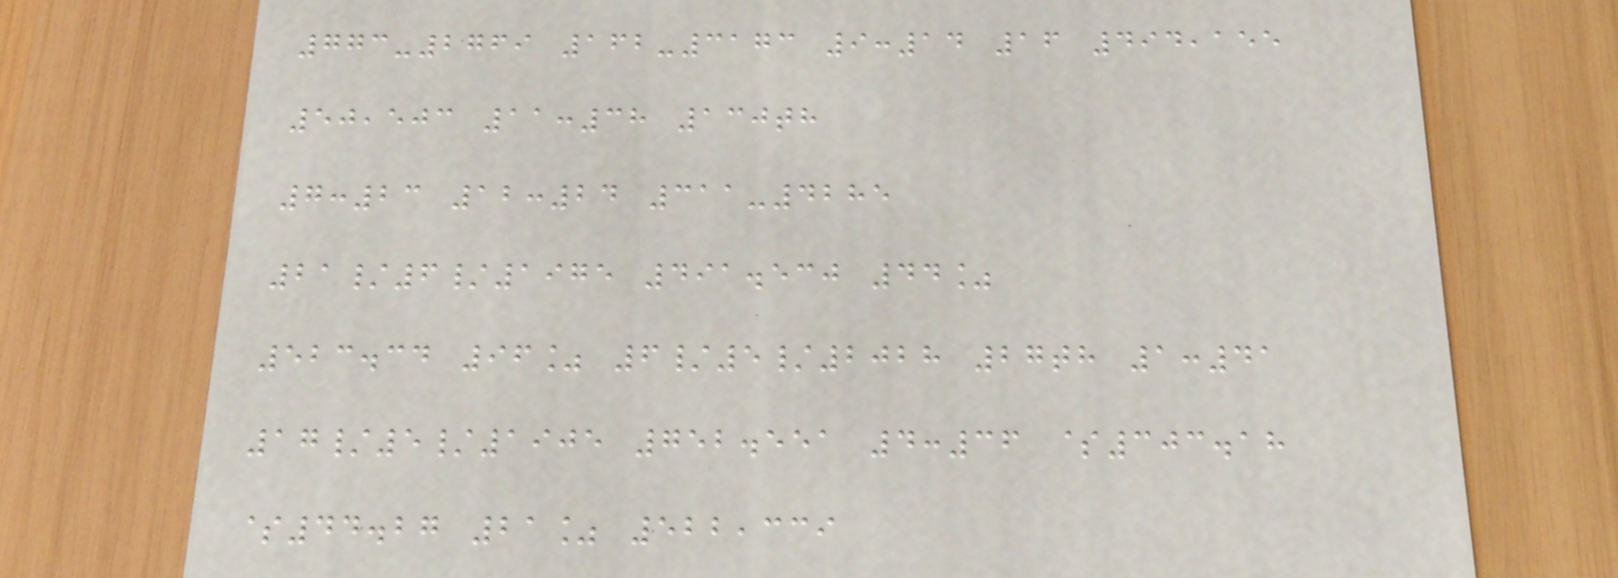773-2769 162-3173 9:14 16 494,155
50,503 11:38 130th
7:23 12:24 311-4285
21/6/1975 491.530 44%
523.34 96% 6/5/2028 27th 1:41
17/5/1905 752.551 4:36 $303.18
$44.27 21% 522,339
